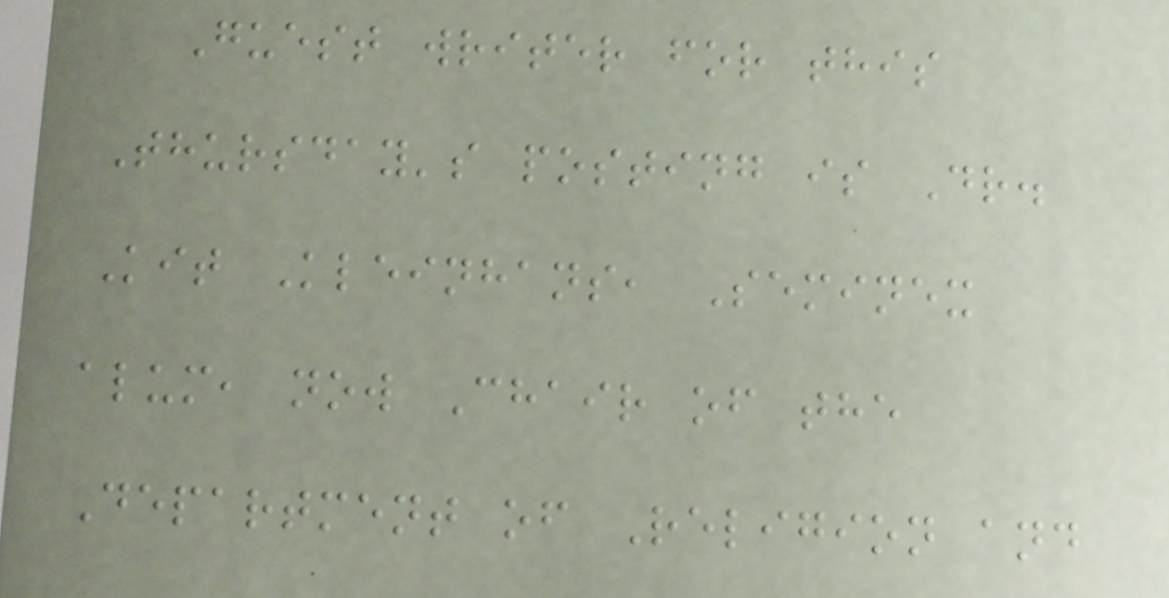Guest writer for this
Thursday's posting is Dr.
Kit Kleinhans, Seminex
alum, now Chair of the
Department of Religion and
